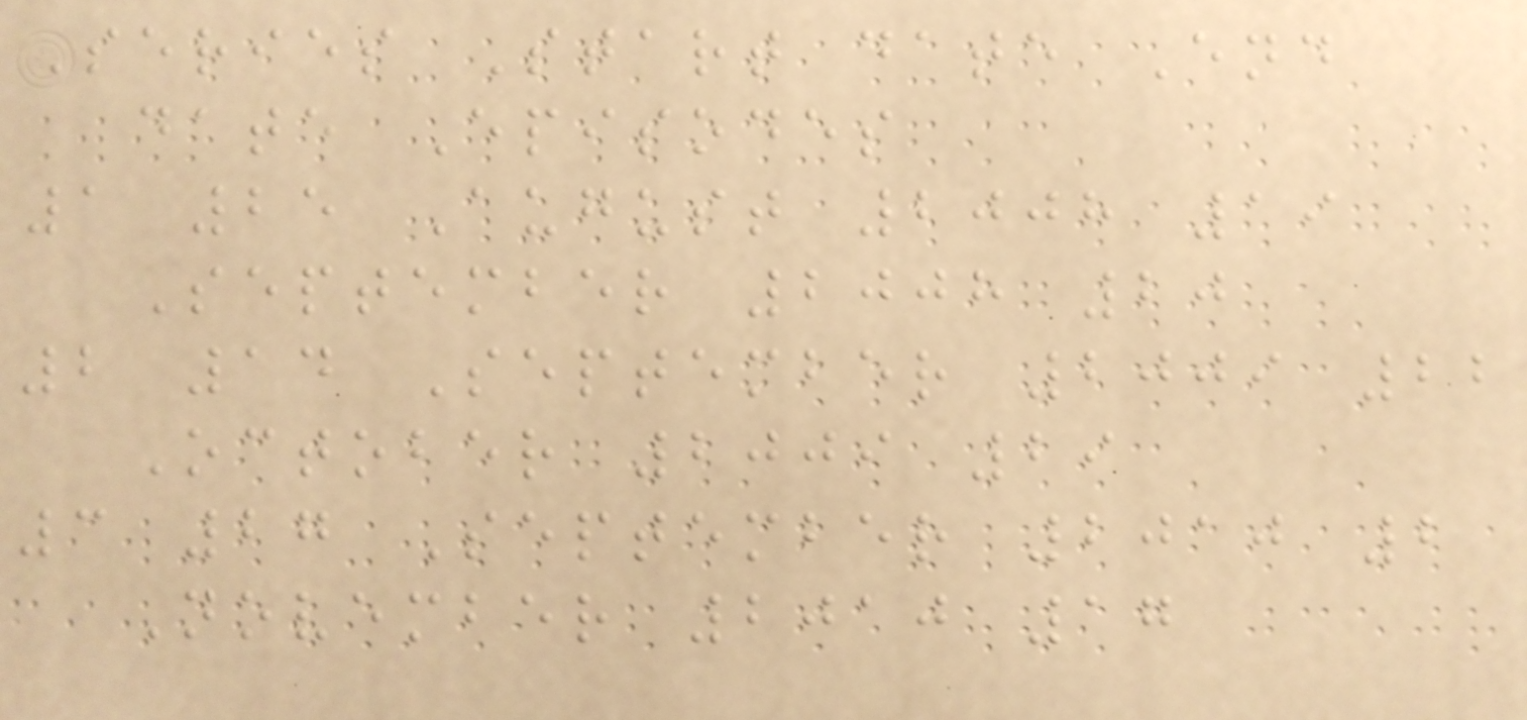Series Start date End
date Episodes
1 25 August 2008 19
September 2008 20
2 14 September 2009 22
October 2009 29
3 27 September 2010 2
November 2010 17
